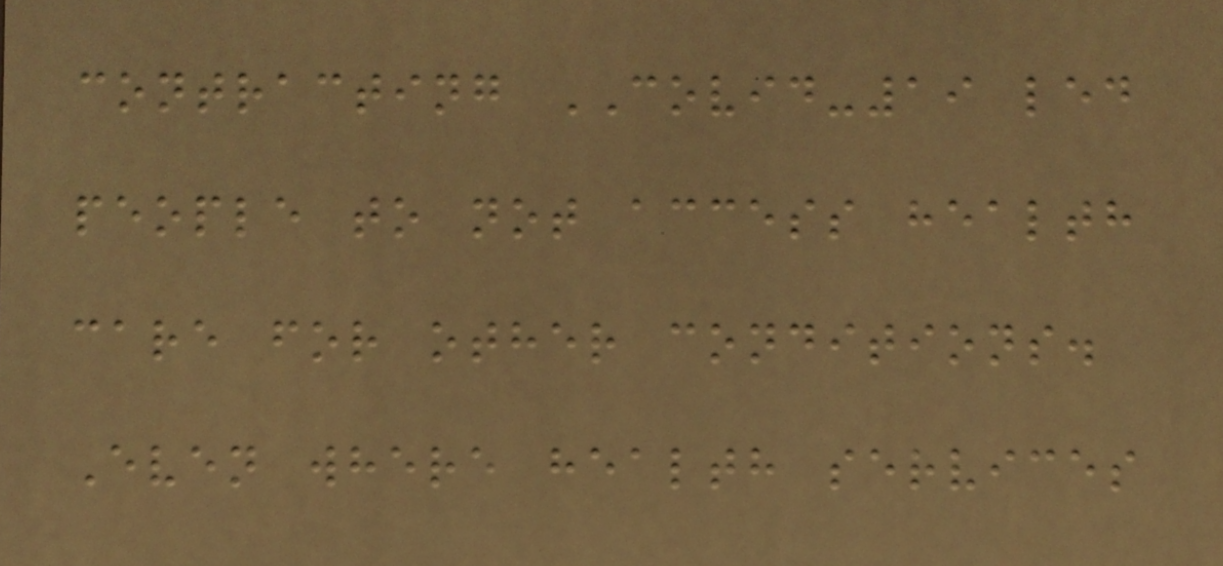contracting COVID-19 led
people to not access health
care for other conditions.
Even where health services
